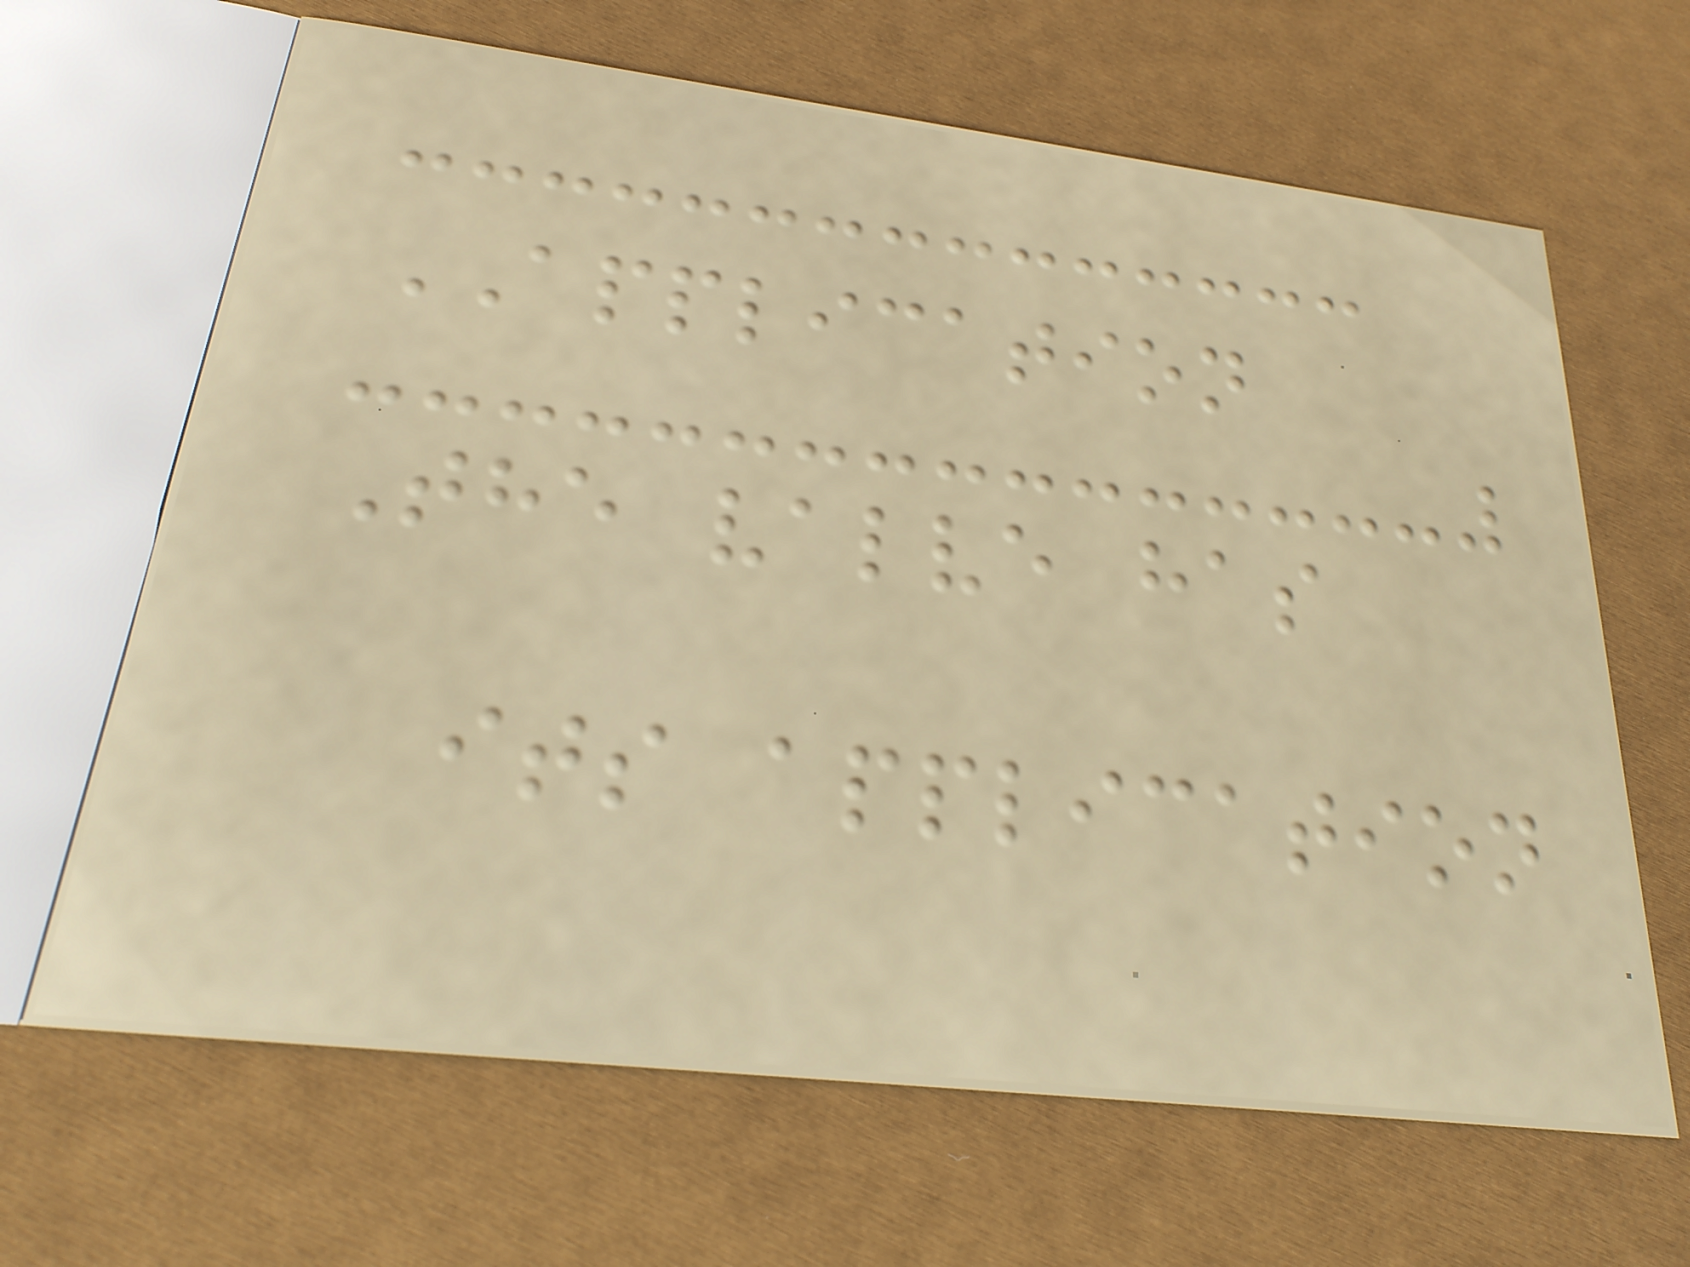APPLICATION
The valve has
its application
